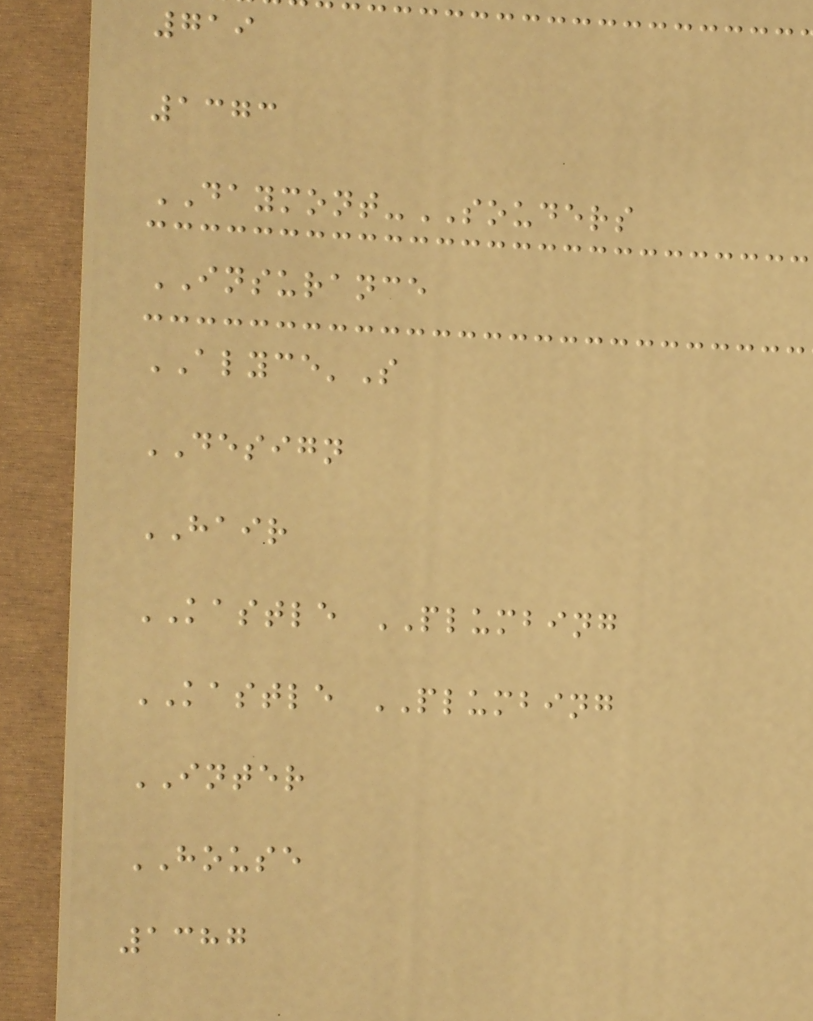719
1373
DAYMONT-SOUDERS
INSURANCE
ALYCE'S
DESIGN
HAIR
KASTLE PLUMBING
KASTLE PLUMBING
INTER
HOUSE
1387
